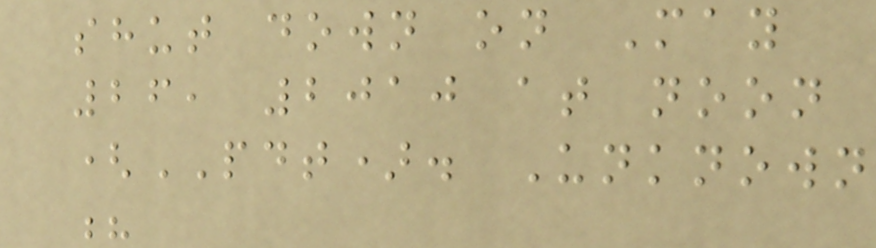shut down on May
26, 2010 at noon
(PDT). Unknown
?
